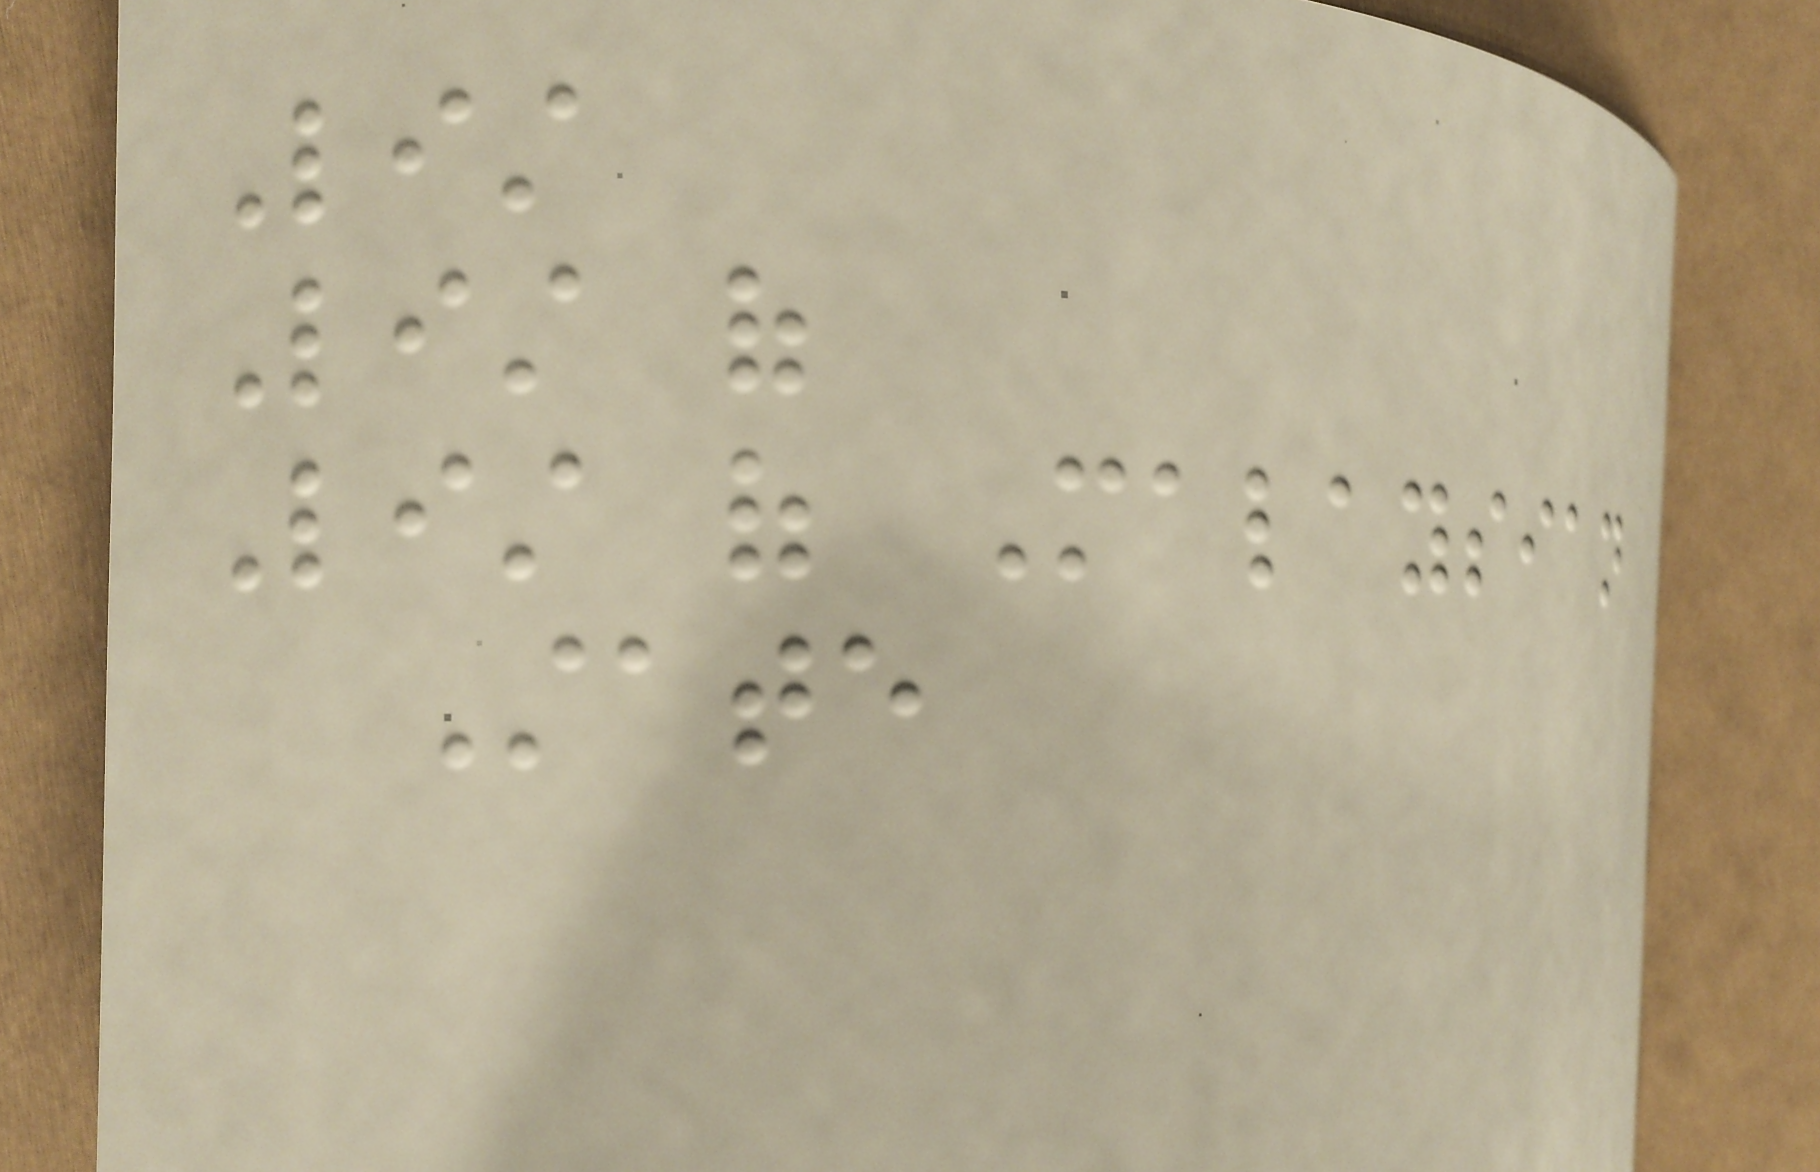List
List of
List of Malaysian
State
